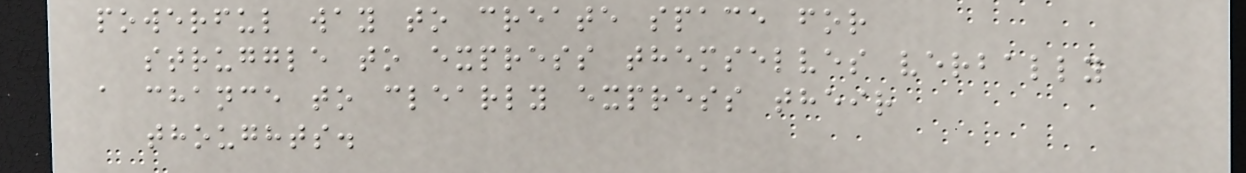powerful way to create space for
struggle to express themselves verbally
a chance to clearly express their
thoughts.
